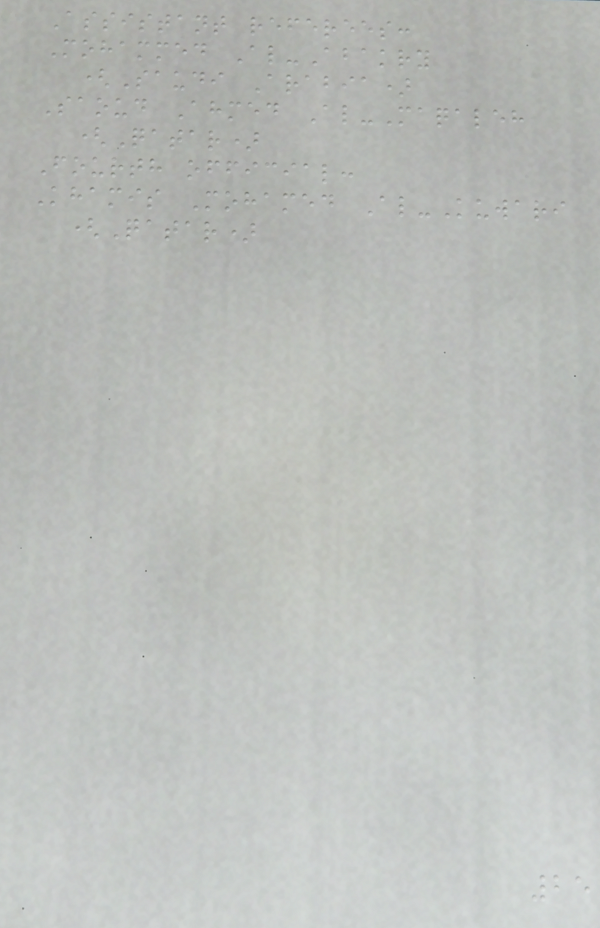Assistant referees:
Mohammed Al-Abakry
(Saudi Arabia)
Saoud Ahmed Al-Maqaleh
(Qatar)
Fourth official:
Khamis Mohamed Al-Kuwari
(Qatar)
25
